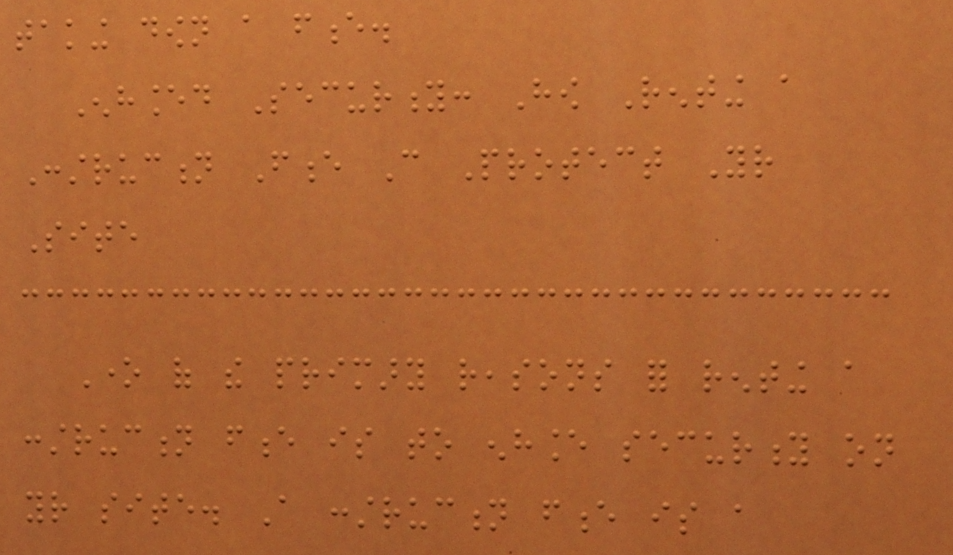taking down a fence.
Enhanced Security: How Renting a
Construction Fence Can Protect Your
Site
One of the primary reasons for renting a
construction fence is to enhance security on
your site. A construction fence is a
